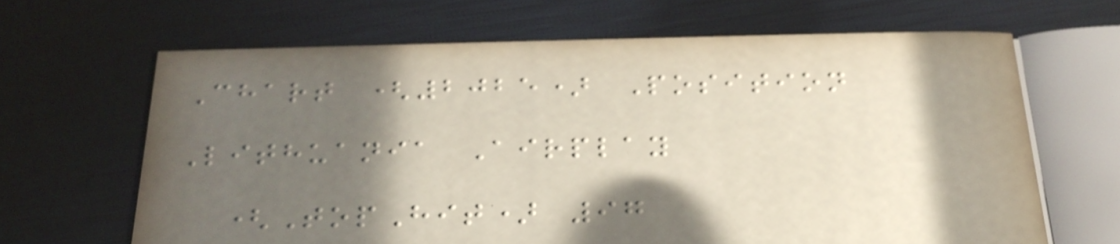Chart (2025) Position
Lithuania Airplay
(TopHit) 97
